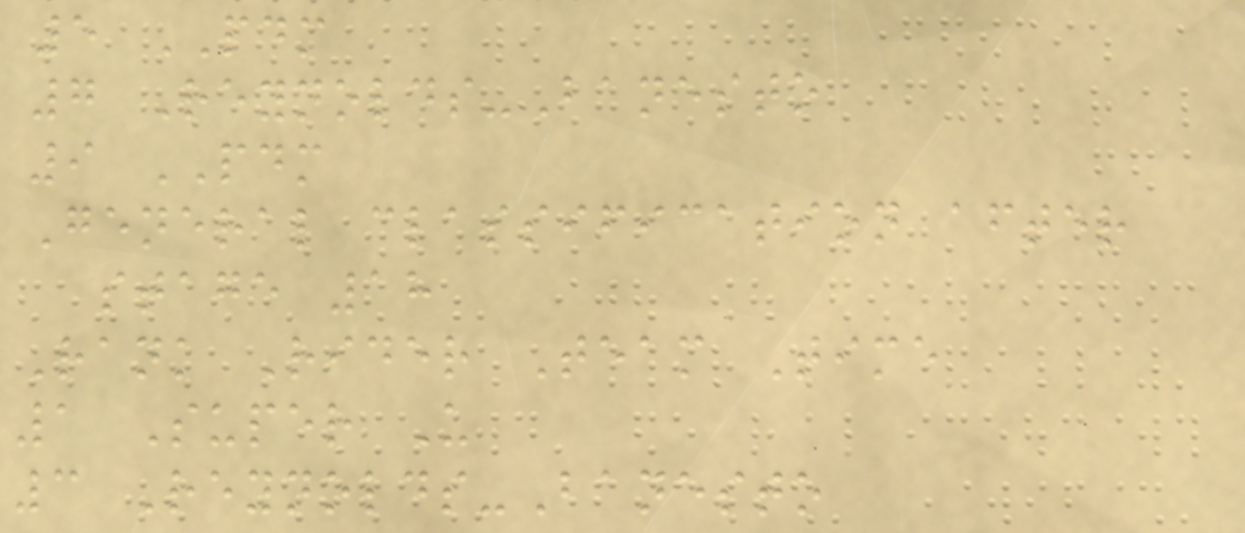5 PDM
7 Reynolds-Banesto
9 PDM
General classification after
stage 18
Rank Rider Team Time
1 Super U
3 Reynolds-Banesto
